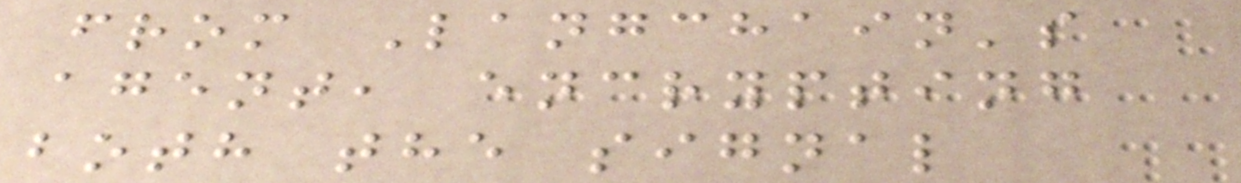from Langchain's
agent, encrypting
both the signal
